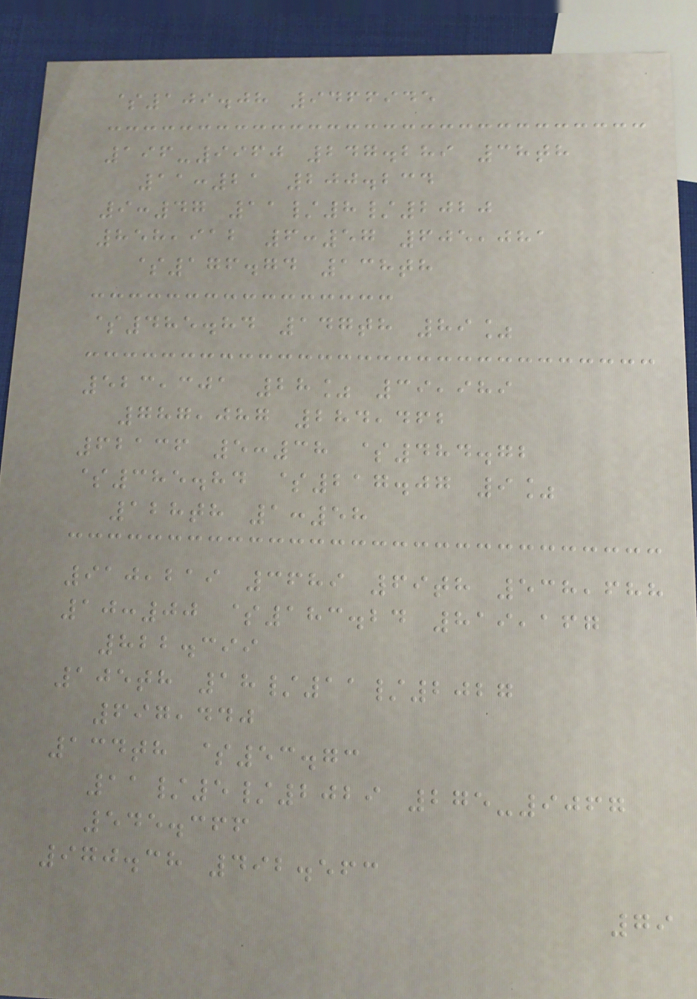$109.08 9466945
196-9960 247.289 38th
11:21 200.234
9:47 11/8/2020
858,912 6:57 605,081
$176.74 138th
$485.84 147th 89%
523,301 28% 39,989
787,087 284,462
62136 5:38 $484.72
$385.84 $217.07 9%
128th 1:58
910,219 3689 69th 538,688
10:00 $183.24 819,167
822.399
105th 18/11/2027
697,440
134th $53.73
11/5/2029 275-9067
545.366
970.38 492.563
79
